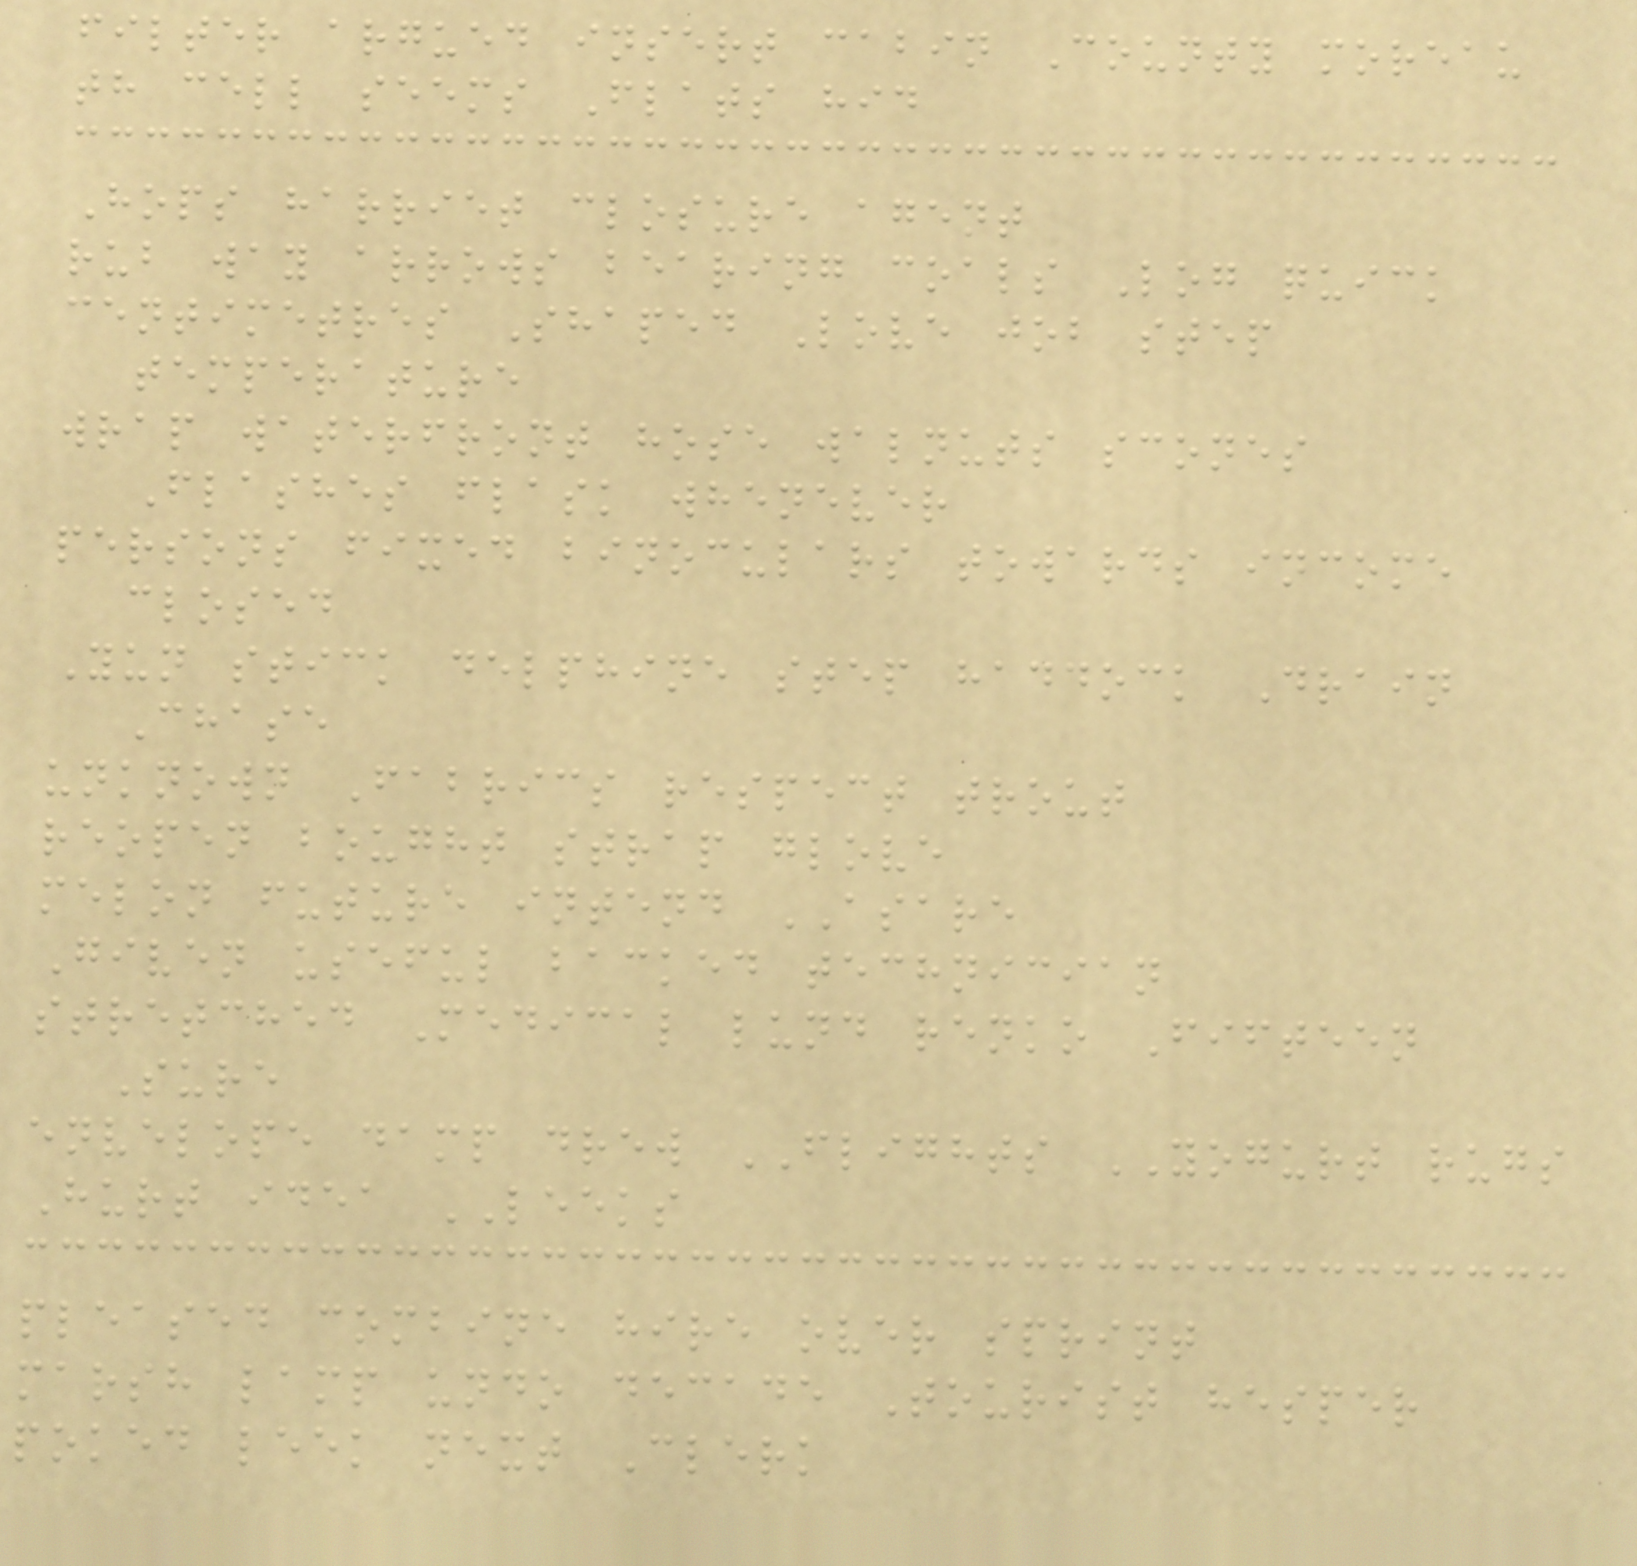filter argued insert cabin County moreau
th cell seems Flats hid
Hops harriet closure agent
rub way arrows bearing coals Log quick
centimetres Shaped Love job step
temperature
wrap waterfront hose walnuts scones
Flashes flask whenever
persons fixed binoculars towards income
closed
Yun stick delphine step haddock Drain
Chase
unknown Fabrics respect trout
reopen bought strap glove
melon future intend ASARE
Given useful backed technician
stretched Medical lund renko Fifteen
Sure
envelope damp drew FLIGHTS YOGURT rugs
Hurt idea LEEKS
pleased combine hire over sprint
marsh lamp undo decade Tourist hesper
poked leek next Clerk
